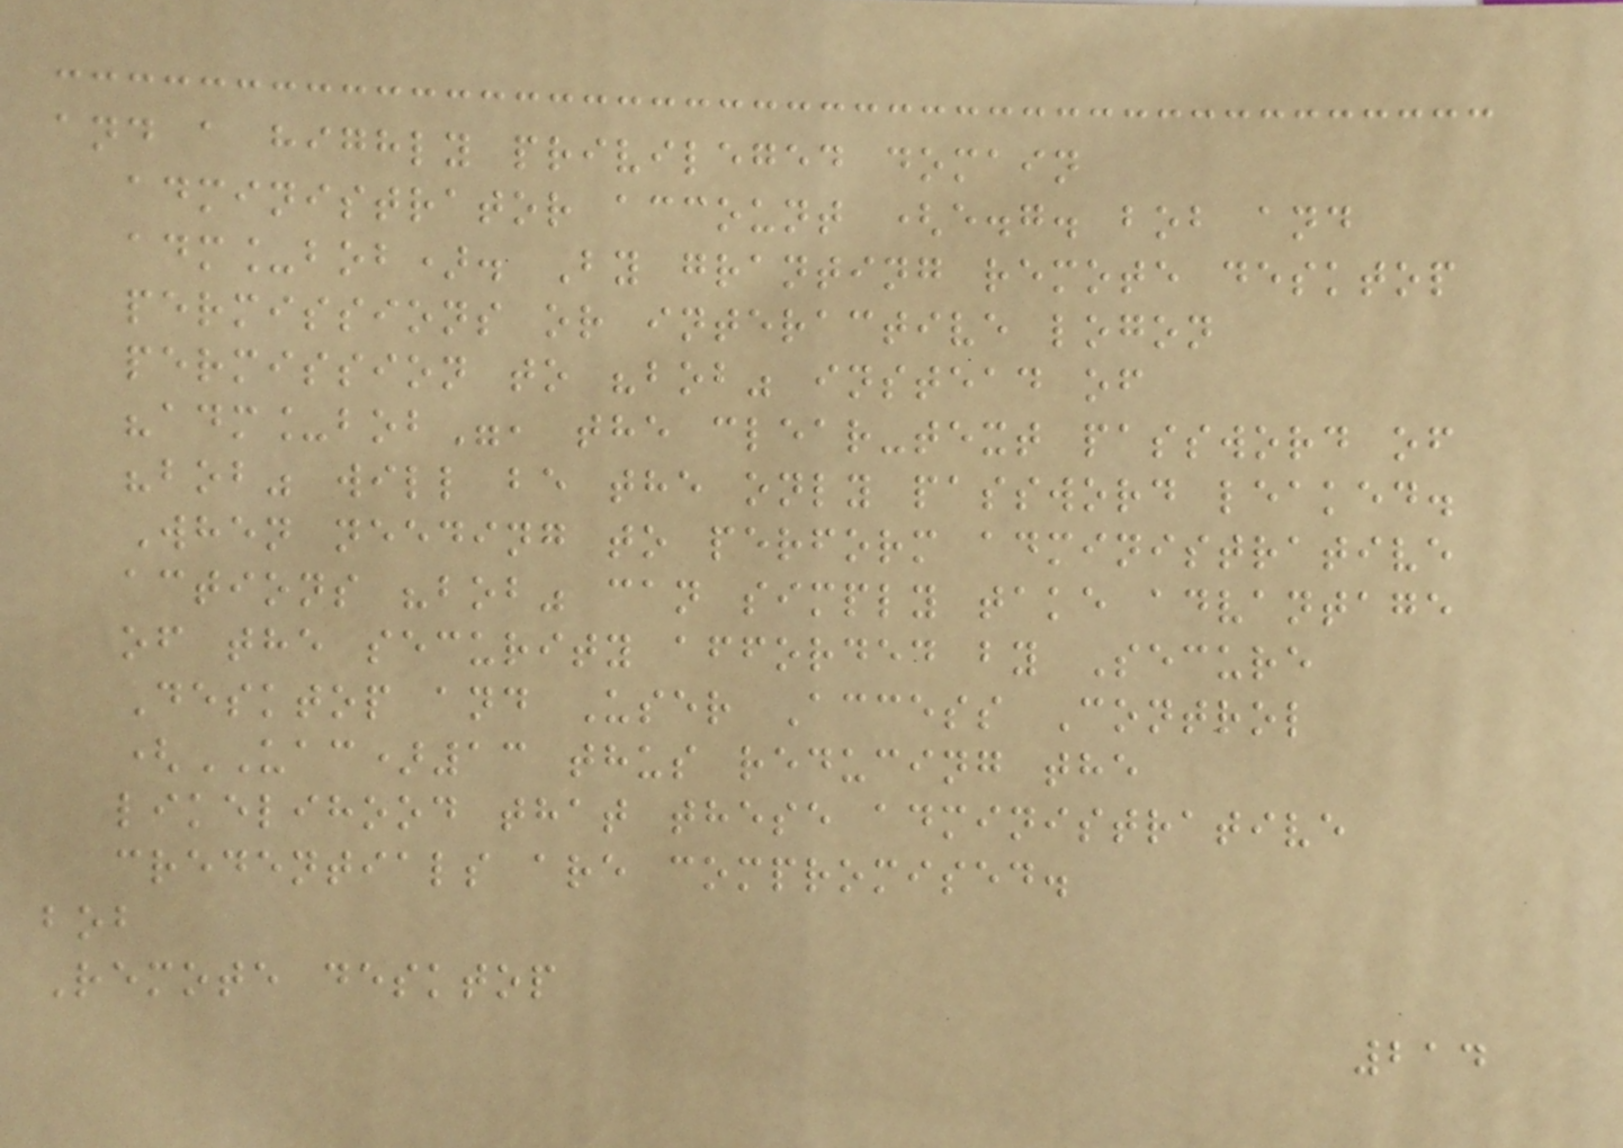and a highly privileged domain
administrator account (e.g. bob and
adm_bob). By granting remote desktop
permissions or interactive logon
permission to "bob" instead of
"adm_bob", the clear-text password of
"bob" will be the only password leaked.
When needing to perform administrative
actions "bob" can simply take advantage
of the security afforded by Secure
Desktop and User Access Control
(UAC)13 thus reducing the
likelihood that these administrative
credentials are compromised.
bob
Remote desktop
214
